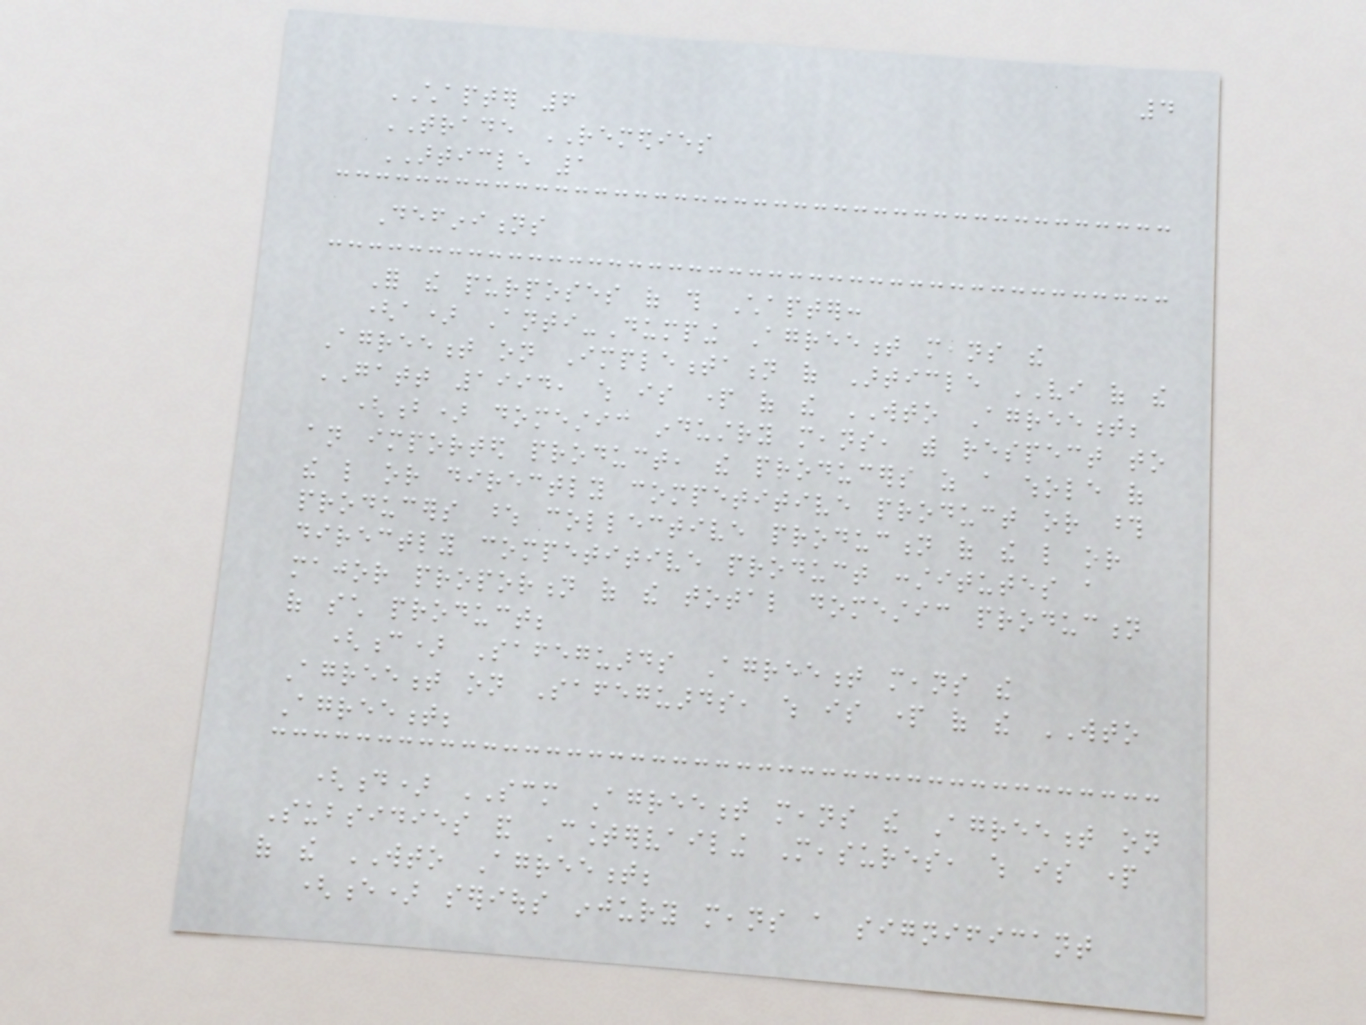4
CHAPTER 6
TRADE REMEDIES
ARTICLE 1
Definitions
For the purposes of this Chapter:
(a) Anti-Dumping Agreement means the
Agreement on Implementation of Article VI of the
GATT 1994, which is part of the WTO Agreement;
(b) domestic industry means, with respect to
an imported product, the producers as a whole of
the like or directly competitive product or those
producers whose collective production of the like or
directly competitive product constitutes a
major proportion of the total domestic production
of such product;
(c) Safeguards Agreement means the
Agreement on Safeguards, which is part of the WTO
Agreement;
(d) SCM Agreement means the Agreement on
Subsidies and Countervailing Measures, which is part
of the WTO Agreement;
(e) serious injury means a significant
